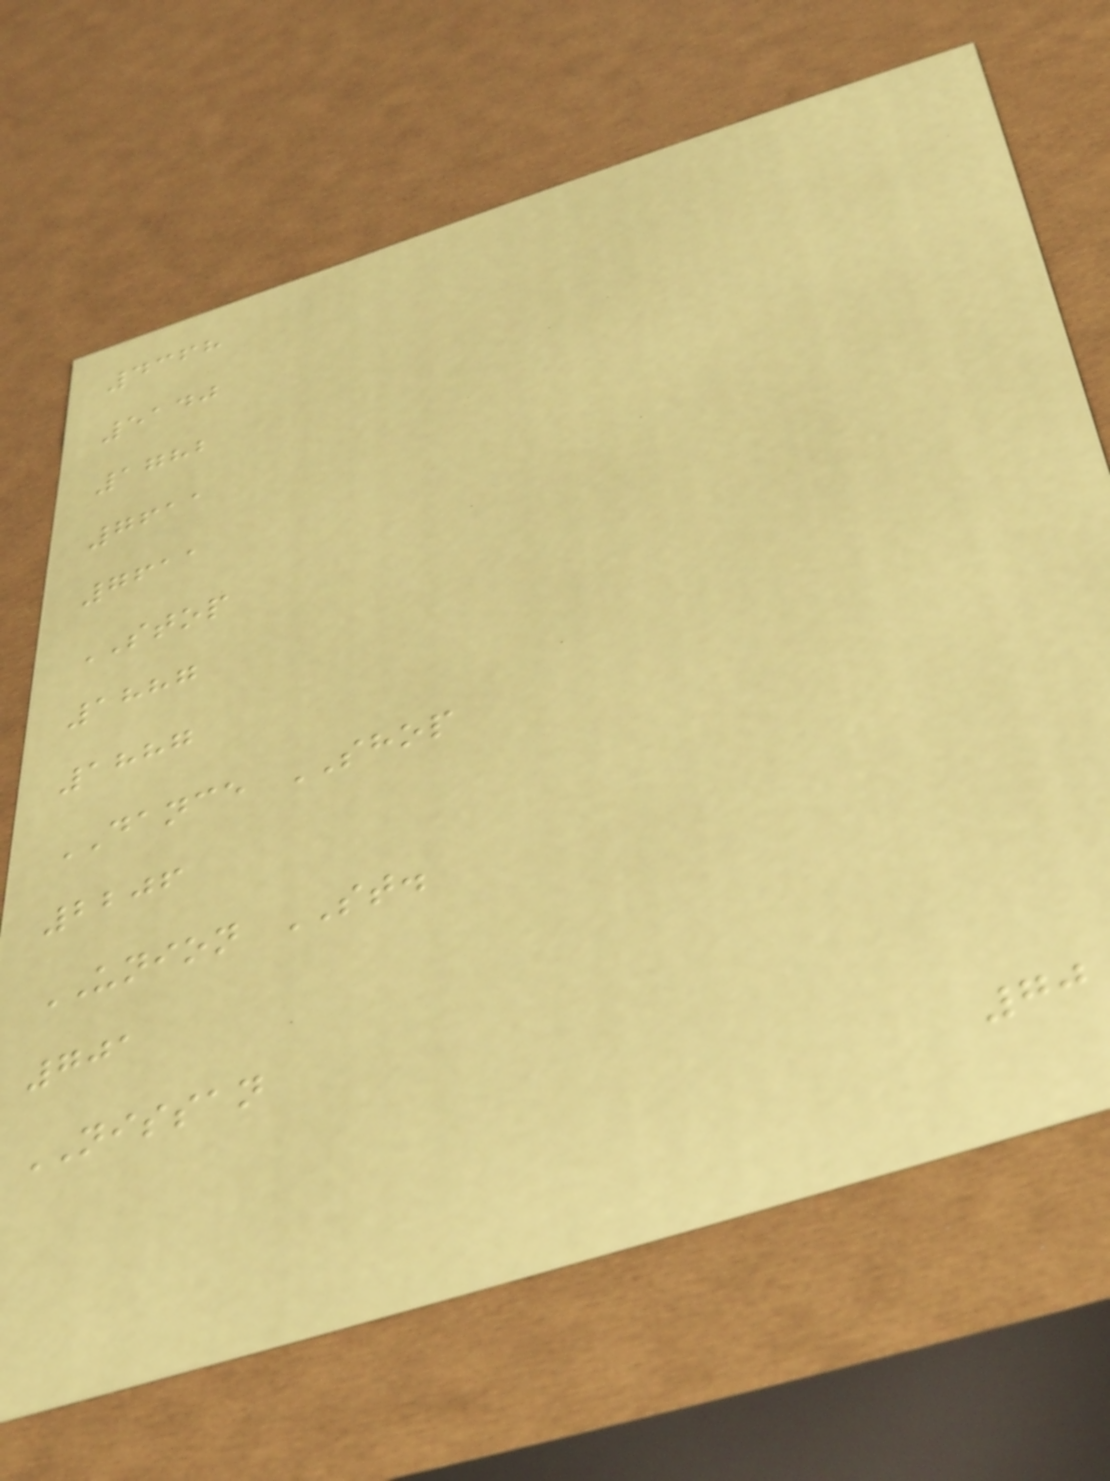4368
5140
1782
7611
7611
STOP
1887
1887
DANCE SHOP
2206
UNION ST.
701
NISSAN
70
